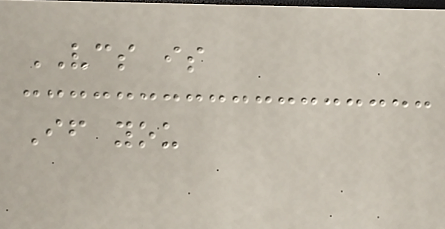VCS is
If you
